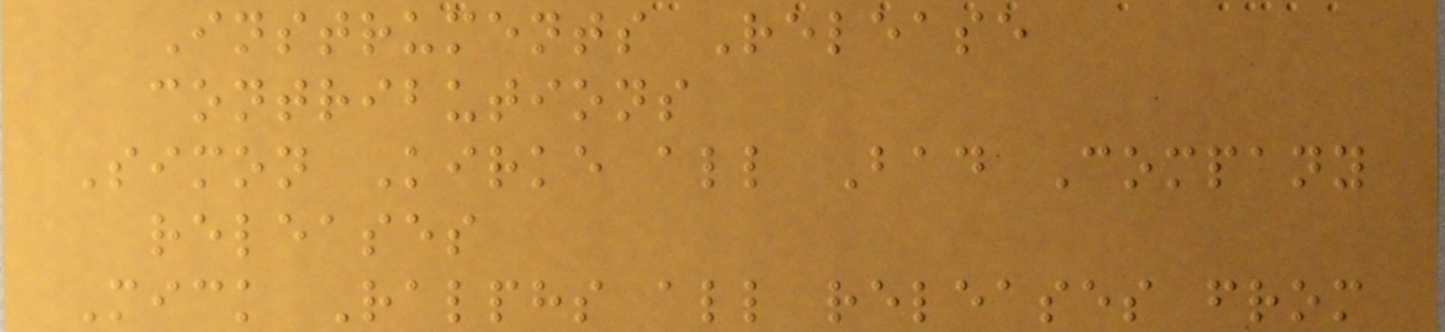Instruments Release
contributions
Simon Kirke all Bad Company
releases
Mick Ralphs all releases from
